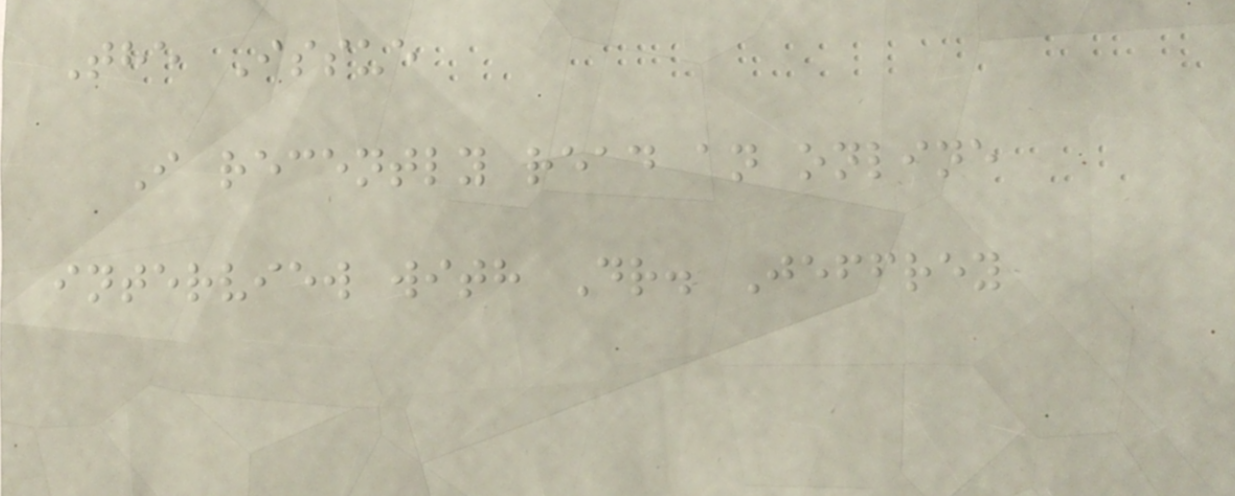The Issue
I recently read an online
interview with Dr. Jeffrey
